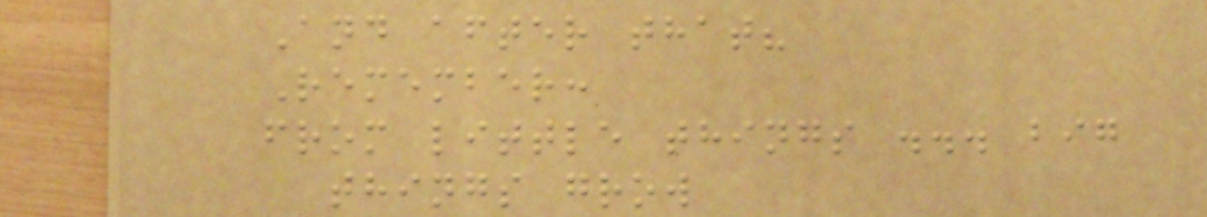And after that?
Remember:
from little things ... big
things grow
